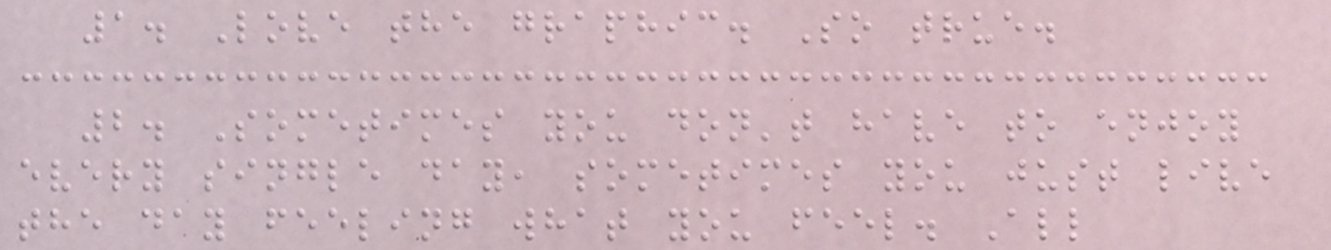1. Love the graphic. So true.
2. Sometimes you don't have to enjoy
every single day, sometimes you just live
the day feeling what you feel. All
